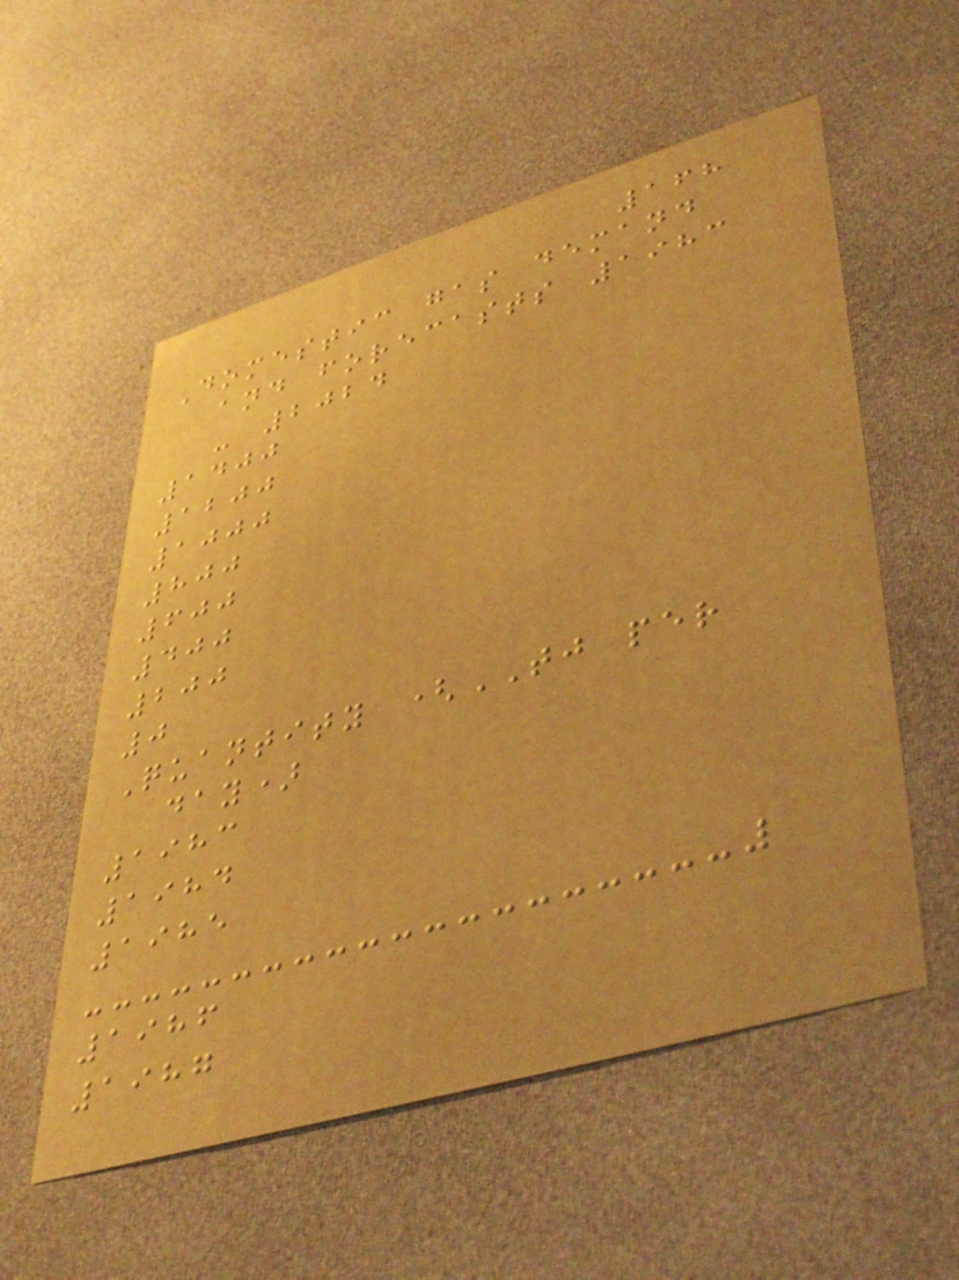168
Domestic gas demand
and forecasts 1983
- 2024
1400
1200
1000
800
600
400
200
0
Quantity (TJ per
day)
1983
1984
1985
1986
1987
